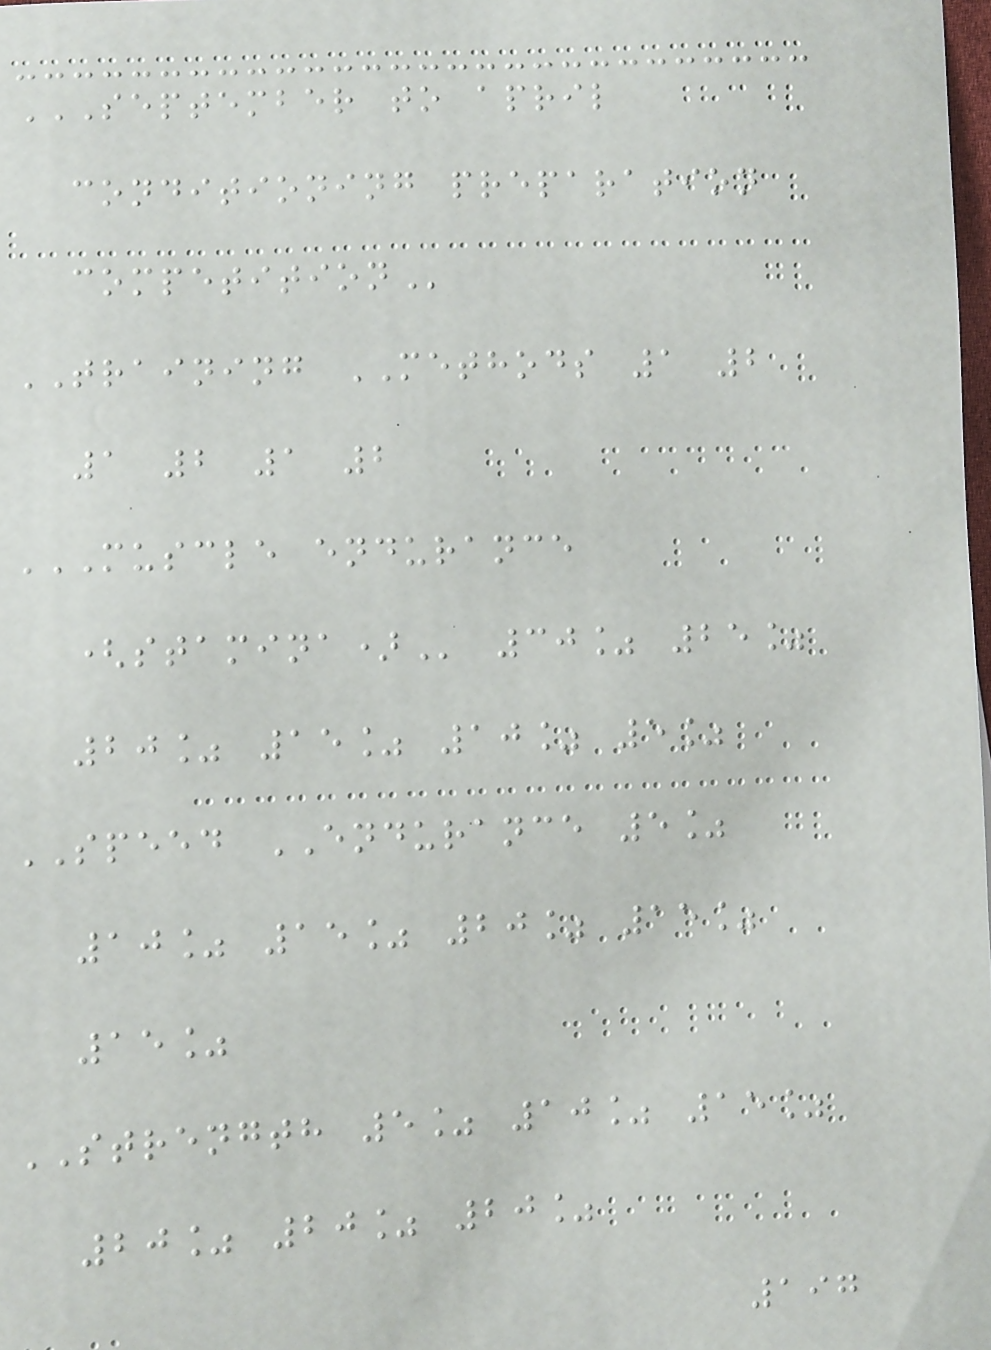SEPTEMBER TO APRIL
CONDITIONING PREPARATION
COMPETITION
TRAINING METHODS 1 2
1 2 1 2
MUSCLE ENDURANCE
(STAMINA) 30% 25%
20% 15% 10% 5%
SPEED ENDURANCE 5%
10% 15% 20% 15%
15%
STRENGTH 5% 10% 15%
20% 20% 20%
197
